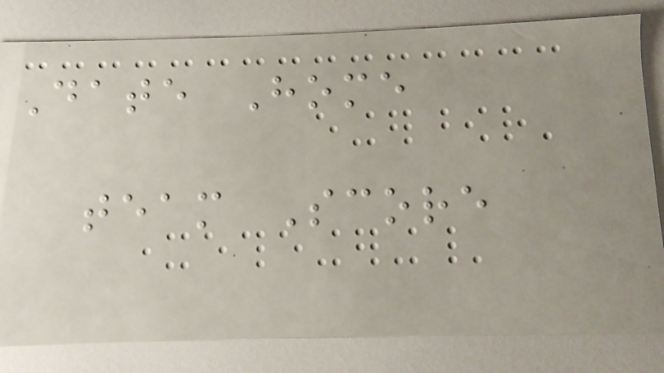Date Home
team Score
